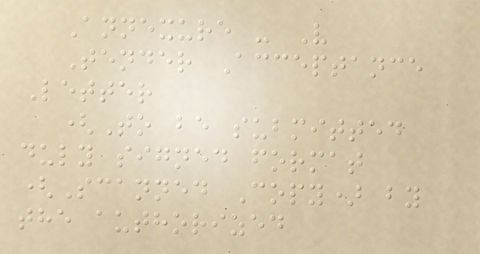Annexure - V
Tender Acceptance
Letter
(To be submitted
duly signed format
(Scanned Copy) by
the authorized
